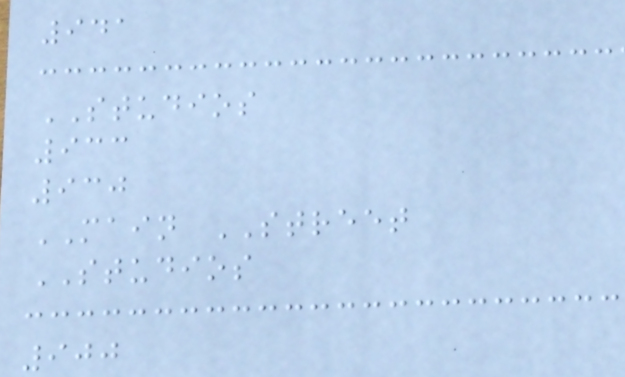941
STUDIOS
933
930
MAIN STREET
STUDIOS
900
